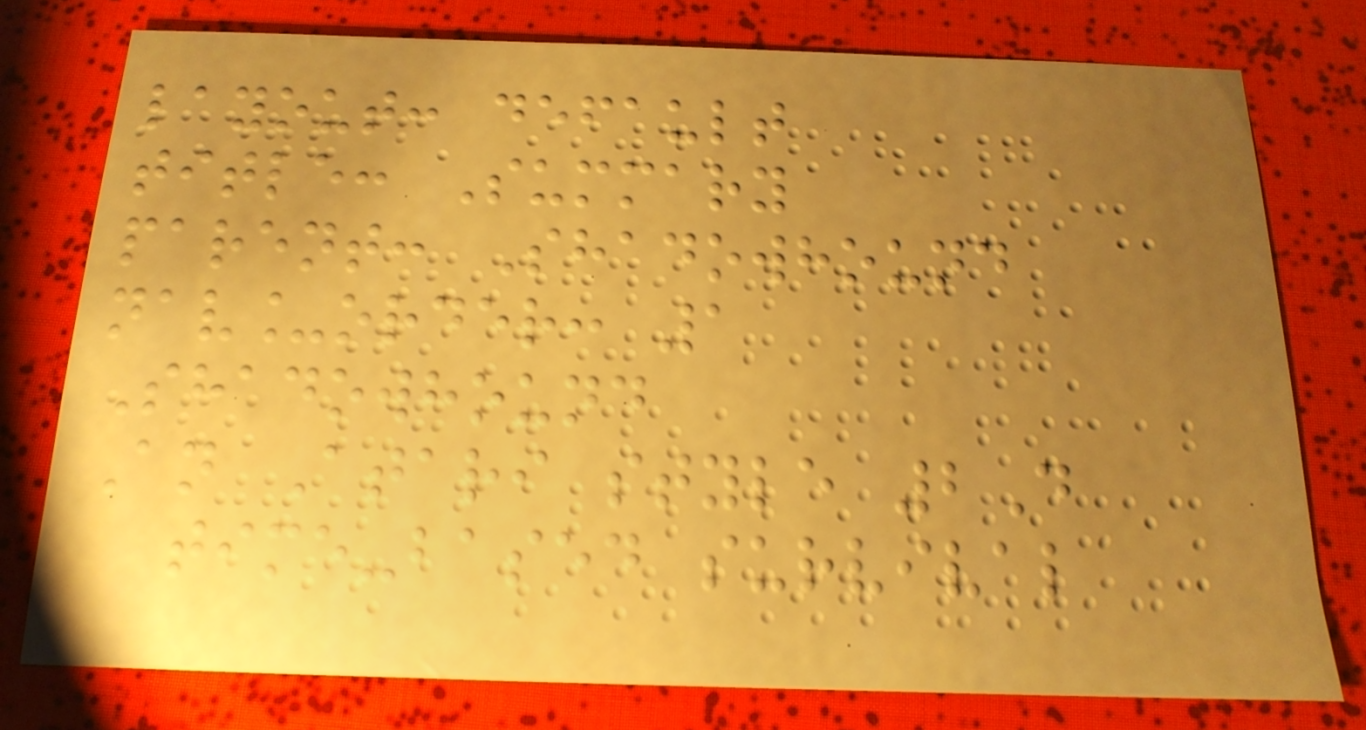layout: default
title: Summary
parent: Shadowhound
nav_order: 1
Shadowhound
An Atari style 2D
time-based survival
